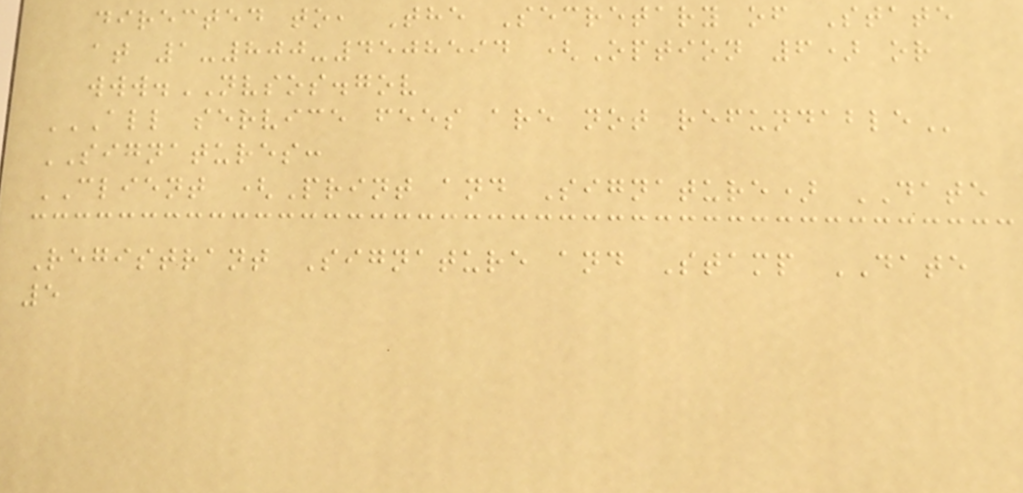directed to, The Secretary of State
at 1-800-4508594 (Option 6) or
www.NVSOS.gov
ALL SERVICE FEES ARE NOT REFUNDABLE
SIGNATURES:
CLIENT (Print and Signature) DATE
Registrant Signature and Stamp DATE
5
